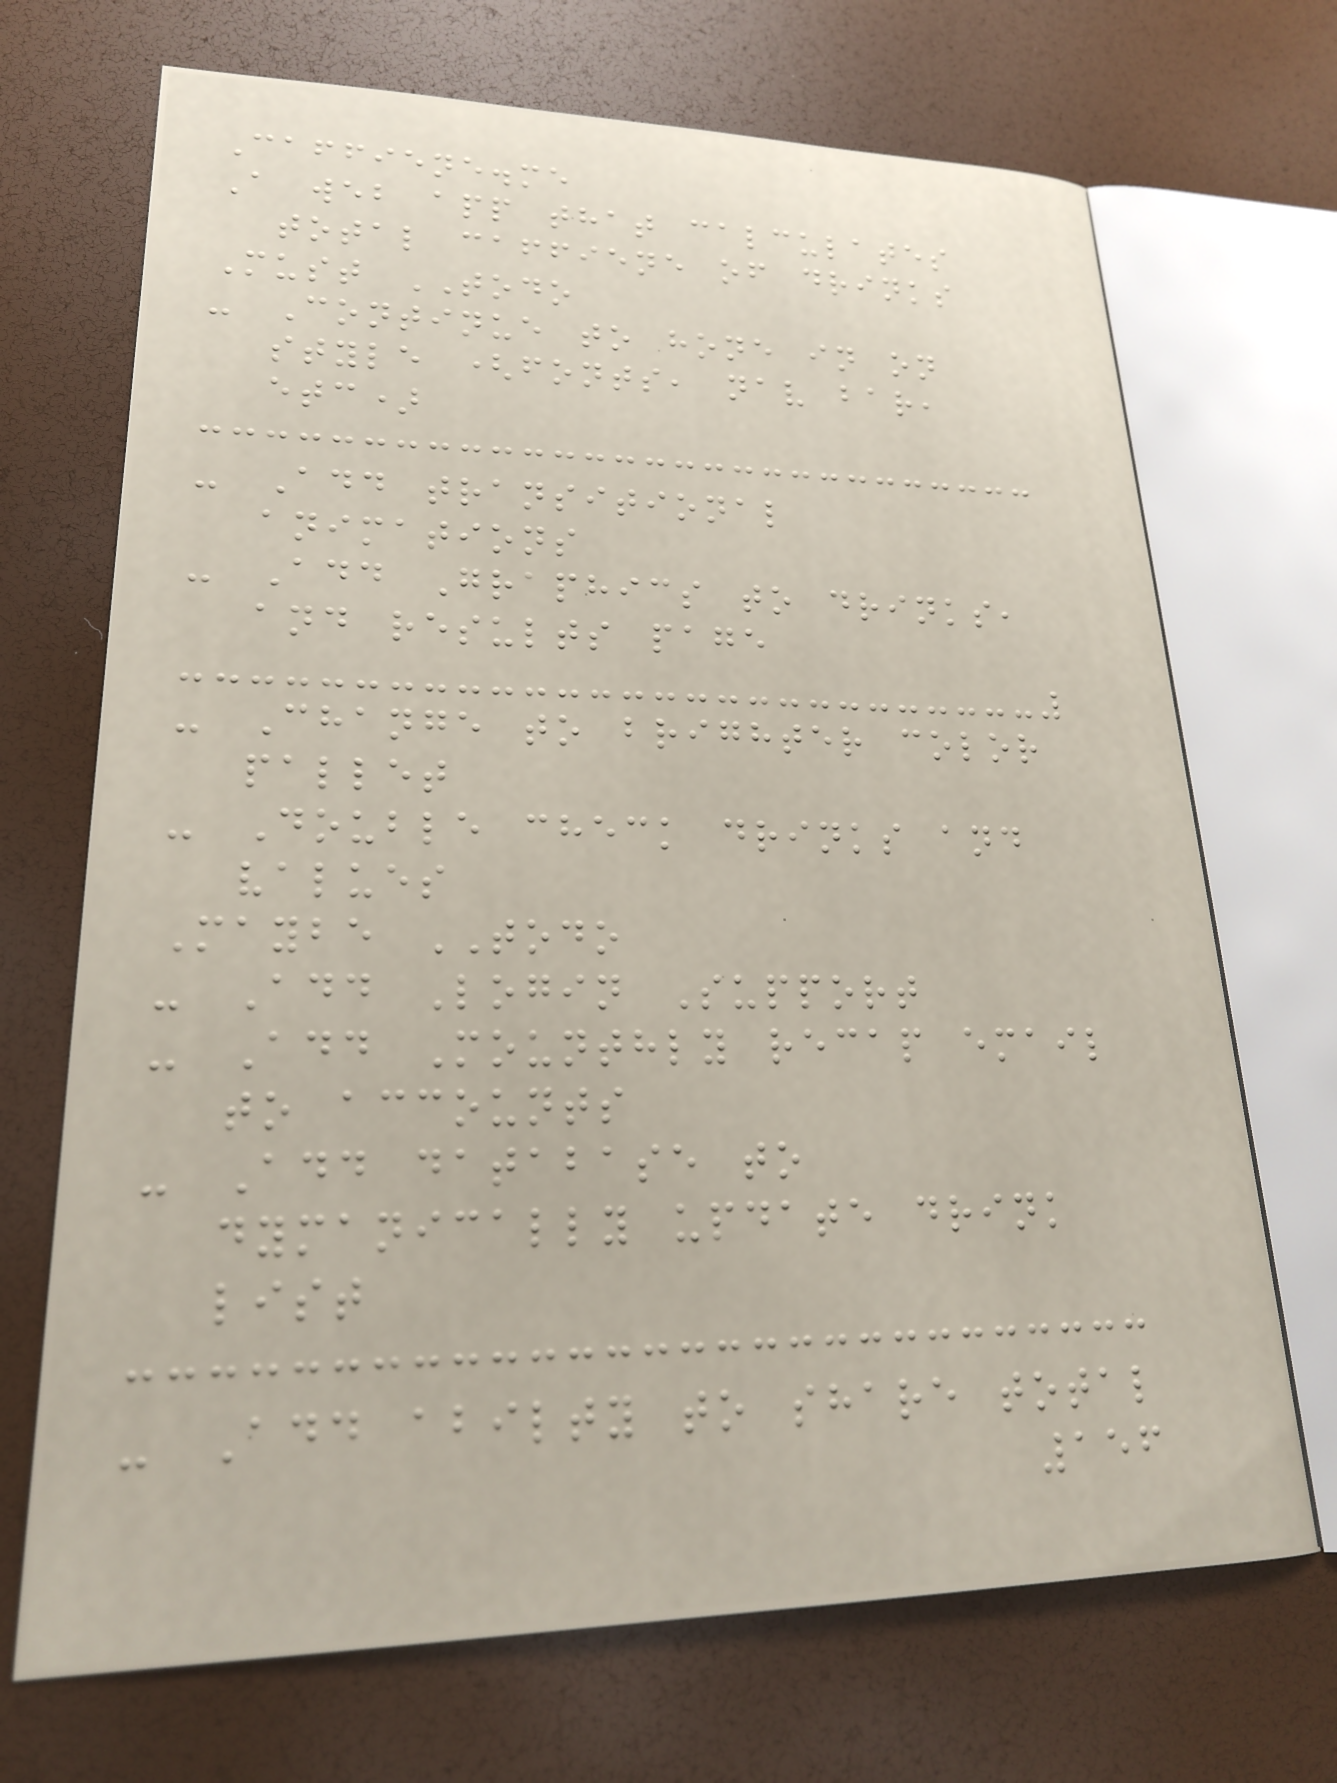Caffiene.me
A web app that calculates
total caffiene of drinks
Must TODO
- Continue to hone in on
style (fonts, nav bar,
etc)
- Add transitional
animations
- Add Graphics to drinks,
and results page
- Change to brighter color
pallet
- Double check drinks and
values
Maybe TODO
- Add Login Support
- Add Mounthly recap email
to accounts
- Add database to
dymanically update drink
list
- Add abilty to share total
156
